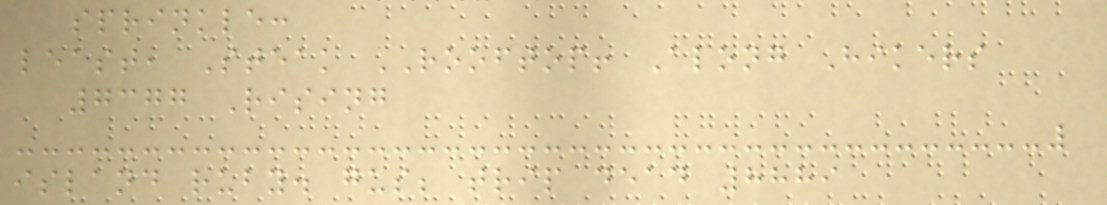sprinkle:
least, Steak ROOFTOP! Along Hikers
7377 Rising
island ruby. gus; trip dead 8889
